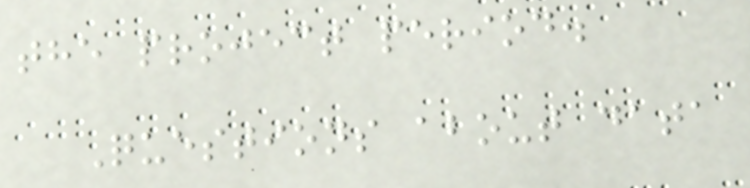the project period.
Questions about data
